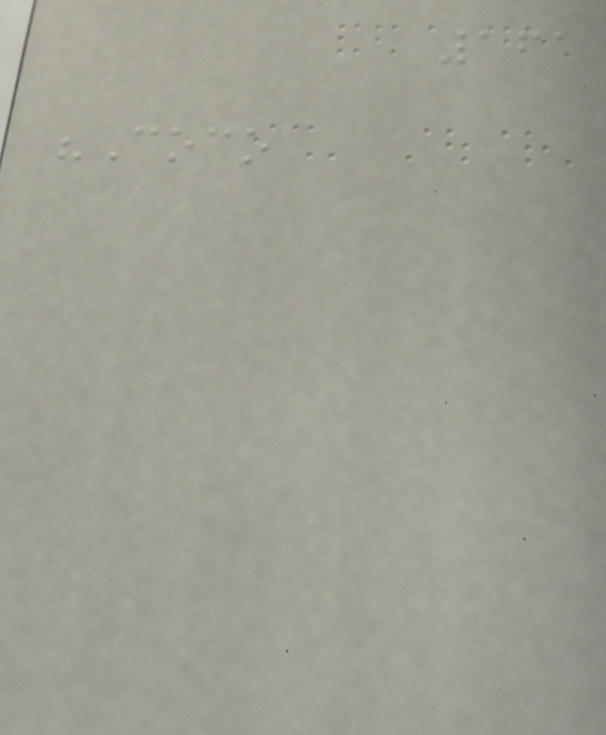161
"Coco
